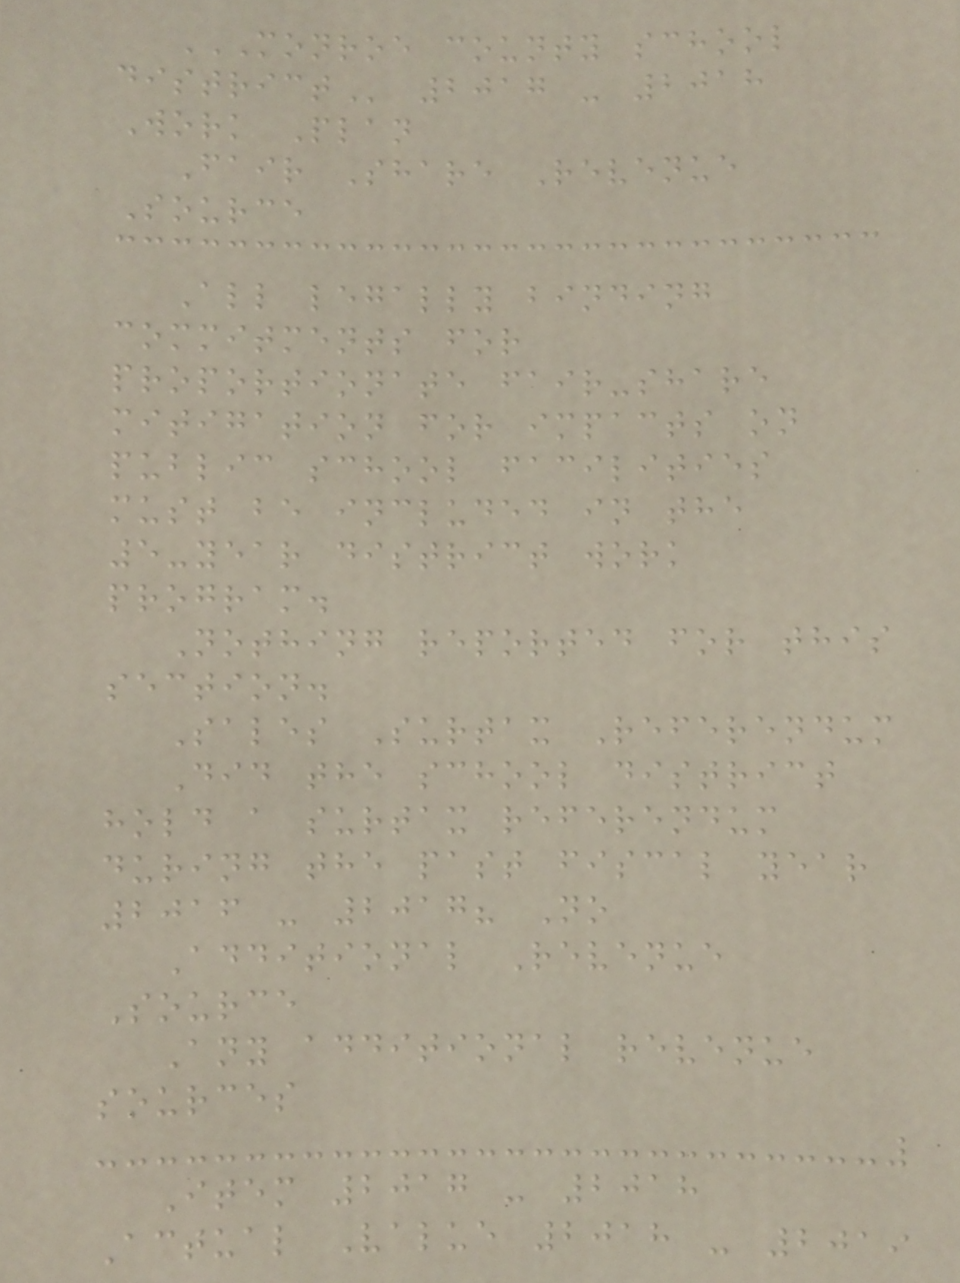MONROE COUNTY SCHOOL
DISTRICT 2017 - 2018
Work Plan
Fair Share Revenue
Source
All legally binding
commitments for
proportionate fair-share
mitigation for impacts on
public school facilities
must be included in the
5-year district work
program.
Nothing reported for this
section.
Sales Surtax Referendum
Did the school district
hold a surtax referendum
during the past fiscal year
2016 - 2017? No
Additional Revenue
Source
Any additional revenue
sources
Item 2017 - 2018
Actual Value 2018 - 2019
